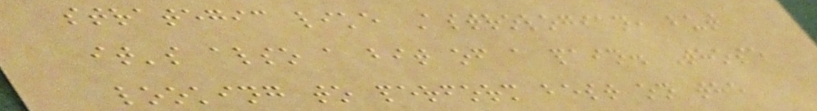strategic like Astrologian, but
it's also a bit of a pain. Those
looking to perform best on the
